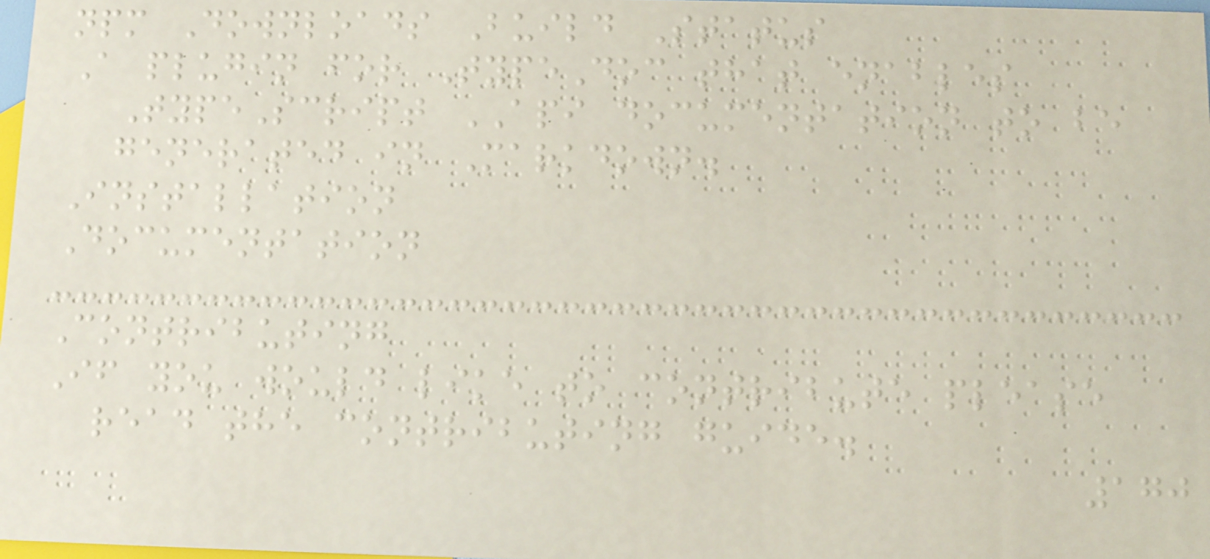npm Downloads Build Status
A plugin for TypeDoc that enables
TypeScript API documentation to be
generated in Markdown.
Installation
Documentation
Contributing
If you would like to contribute please
read the contributing guide.
170
